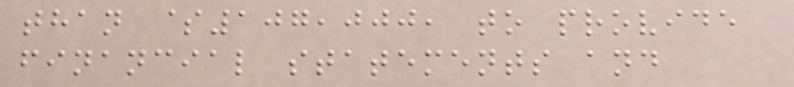than $107,000, to provide
financial statements and
